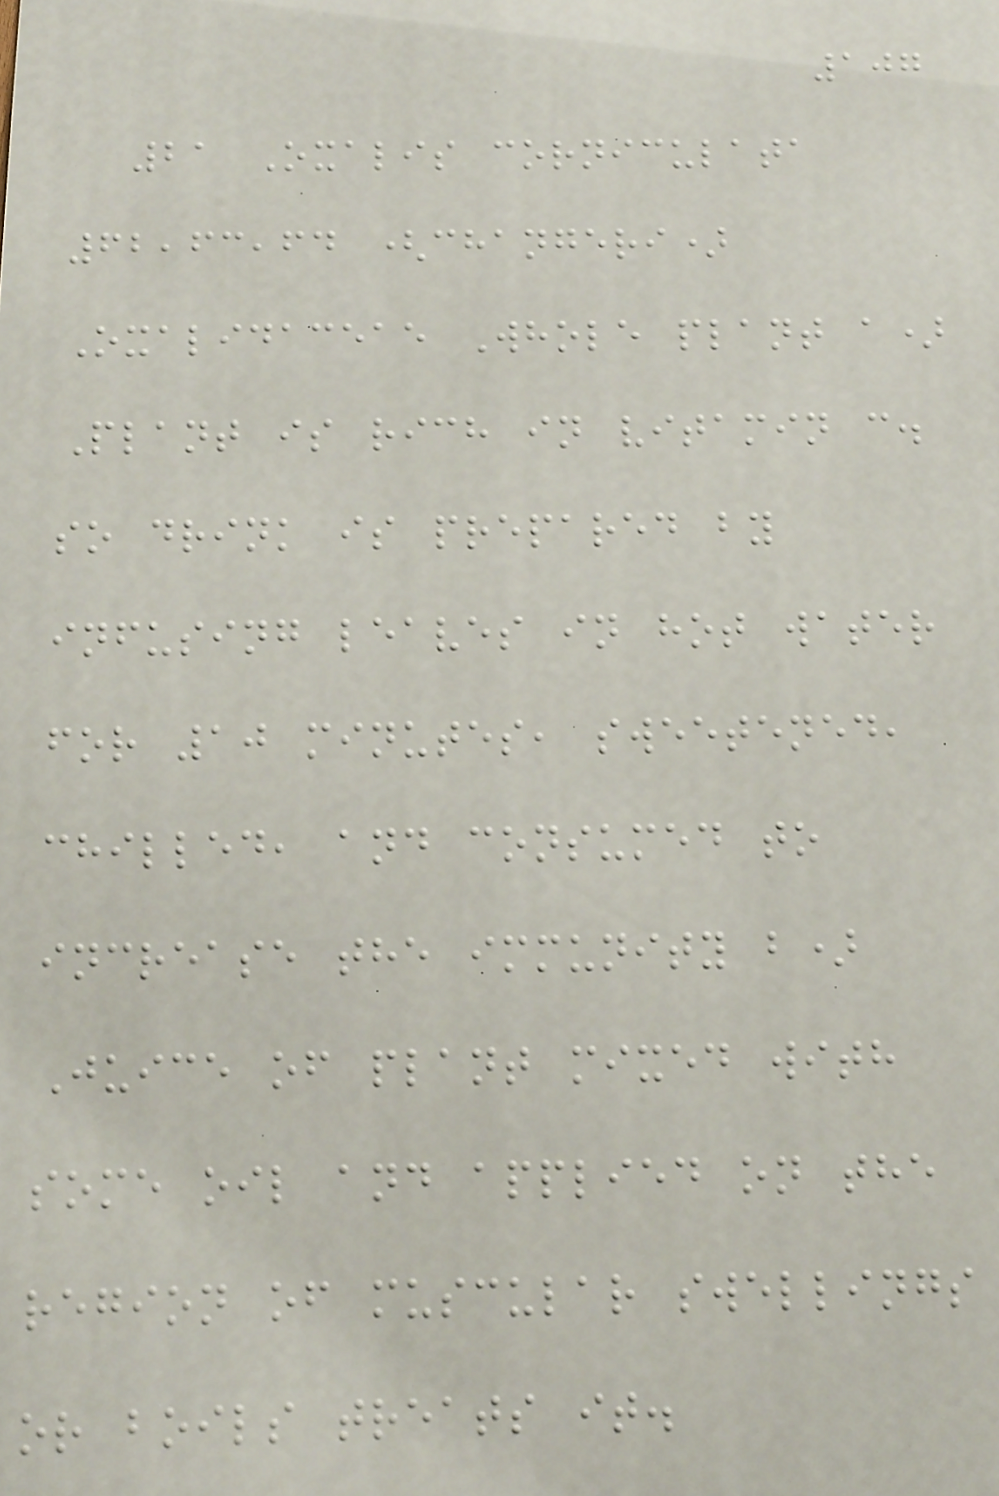107
21 Oxalis corniculata
62,63,64 (changeri)
Oxalidaceae Whole plant a)
Plant is rich in vitamin c.
so drink is prepared by
infusing leaves in hot water
for 10 minutes, sweetened,
chilled, and consumed to
increase the immunity b)
Juice of plant mixed with
some oil and applied on the
region of muscular swellings
or boils treats it.
